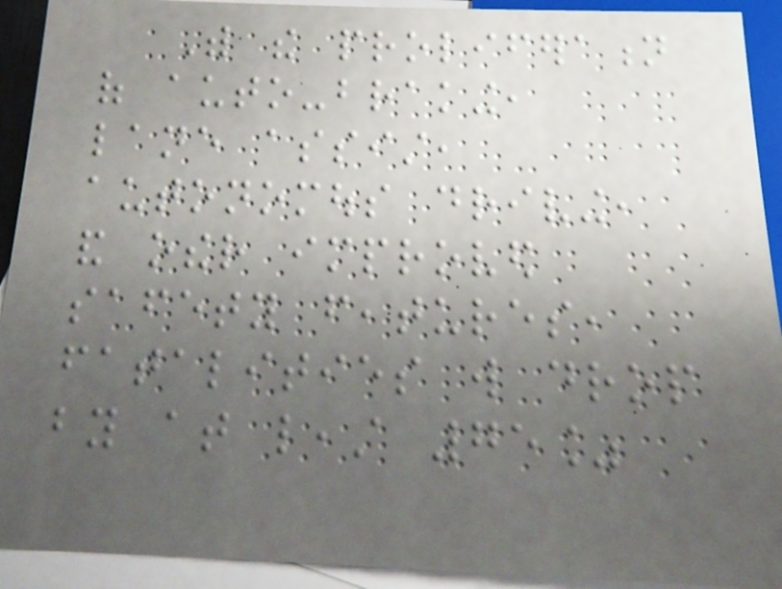With the proliferation
of auto-braking,
lane assist,
autonomous driving,
and other improved
safety features,
fatalities will drop
by at least 75%
